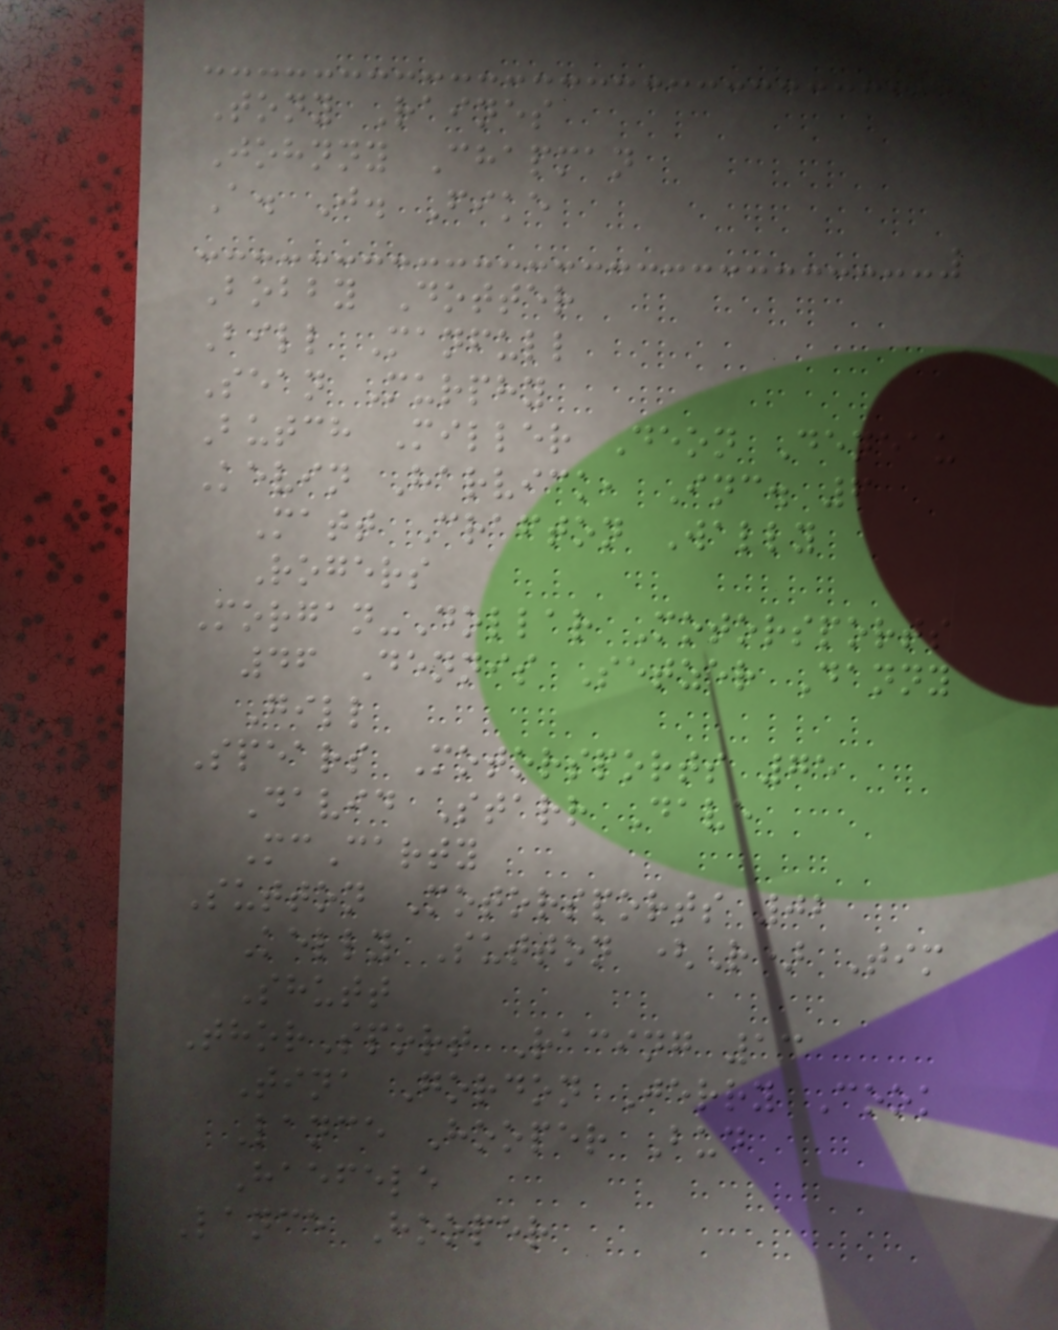Tony Raines
Johnny Chapman
A. J. Fike
Bobby Dotter
Bill Manfull
Sean Murphy
Butch Miller Deon Deneau
Kevin Harvick, Inc. 6
Matt Crafton Wally
Rogers
Morgan-Dollar Motorsports
46 Dennis Setzer Danny
Gill
Spears Motorsports 75
David Starr Dave
McCarty
Sutton Motorsports 02
Kelly Sutton (R) Tim
Shutt
ThorSport Racing 13
Tina Gordon Jerry Cook
Lance Hooper Bud
Haefele
Lance Hooper
